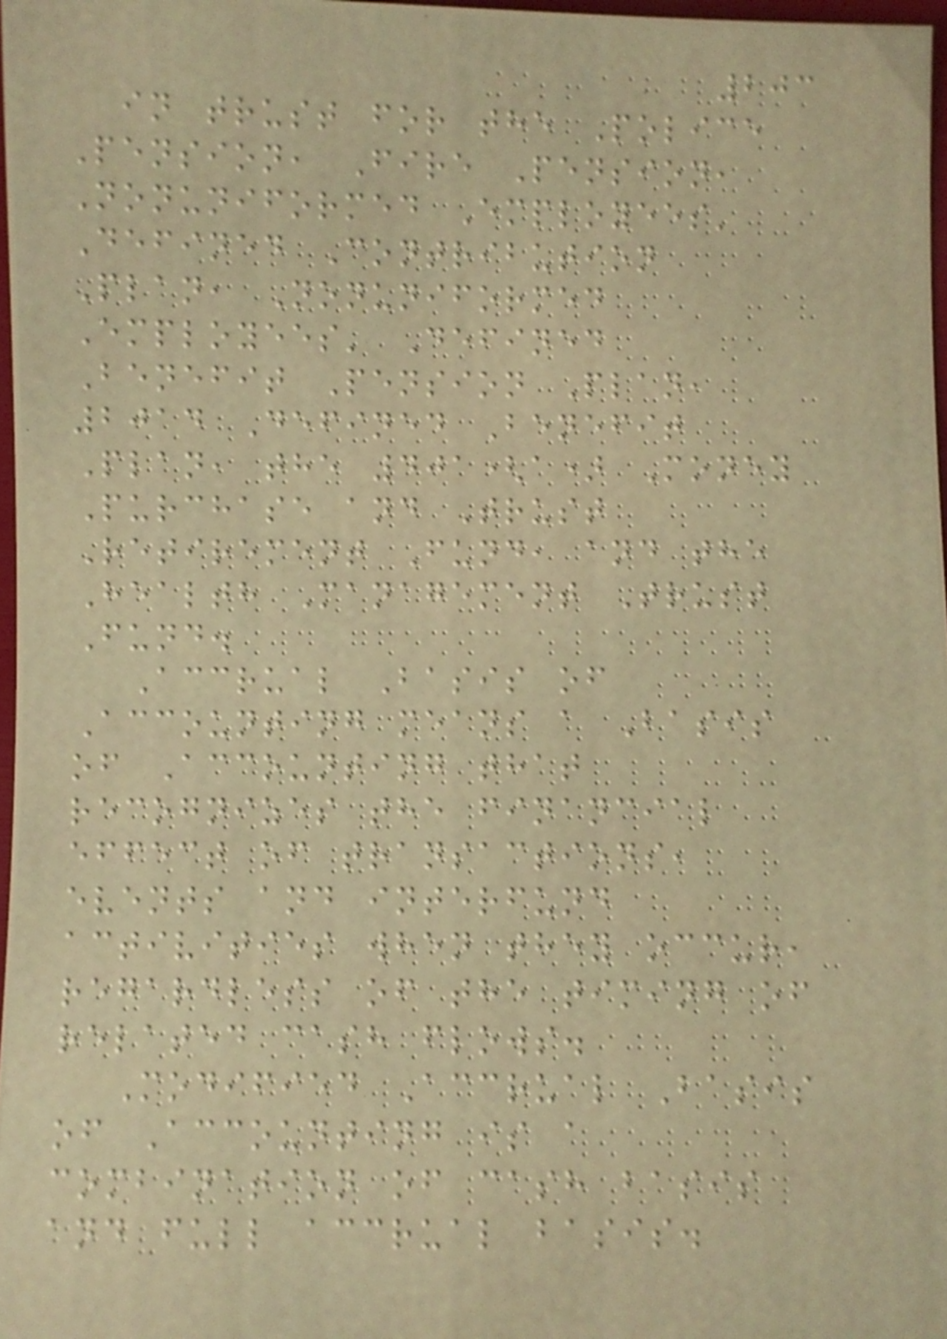203
in trust for the Police
Pension, Fire Pension,
Nonuniformed Employees'
Defined Contribution
Plan, Nonuniformed
Employees' Defined
Benefit Pension Plan,
2014 Defined Benefit
Plan, the 401(a) Money
Purchase and Trust
Retirement Fund, and the
Health Management Trust
Fund.
Accrual Basis of
Accounting means a Basis
of Accounting that
recognizes the financial
effect of transactions,
events and interfund
activities when they occur,
regardless of the timing of
related cash flows.
Modified Accrual Basis
of Accounting is a
combination of cash basis
and full accrual basis.
